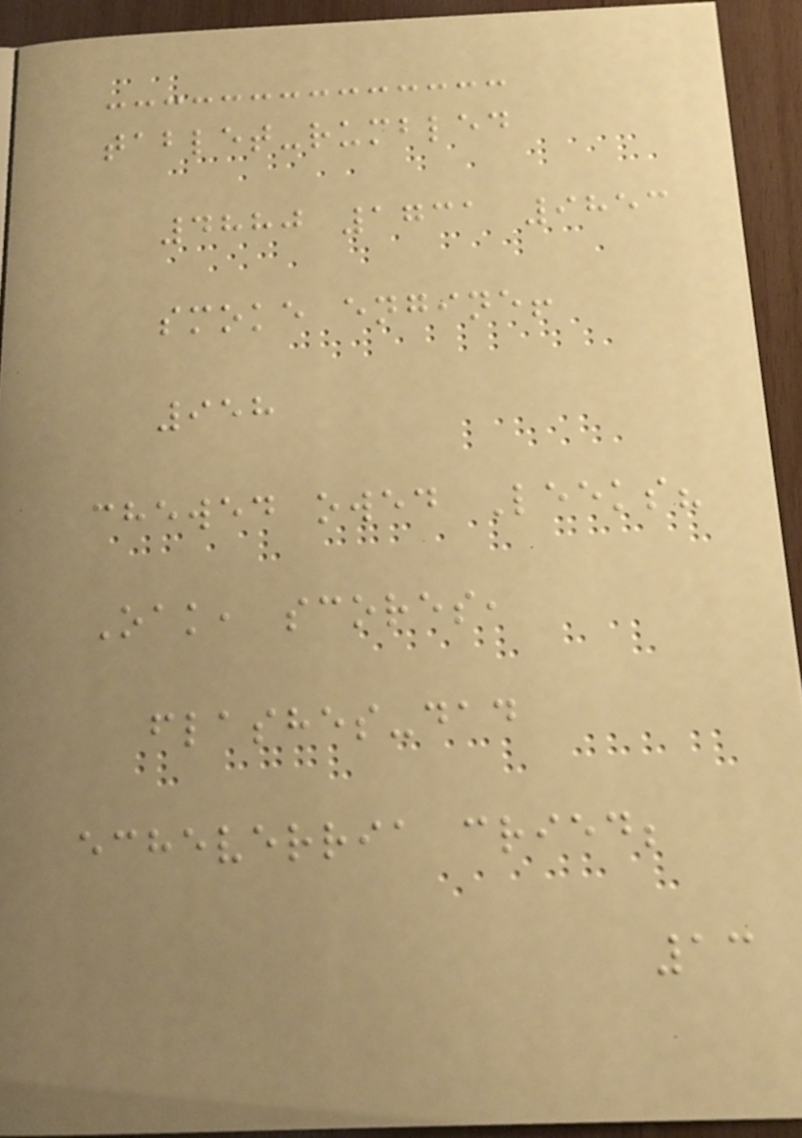tablet-rumbled
4880 1731 9853
smoke engine!
958
chewed owed Leeks?
Oak, scores,
flashes-dad
echeverria cried;
13
